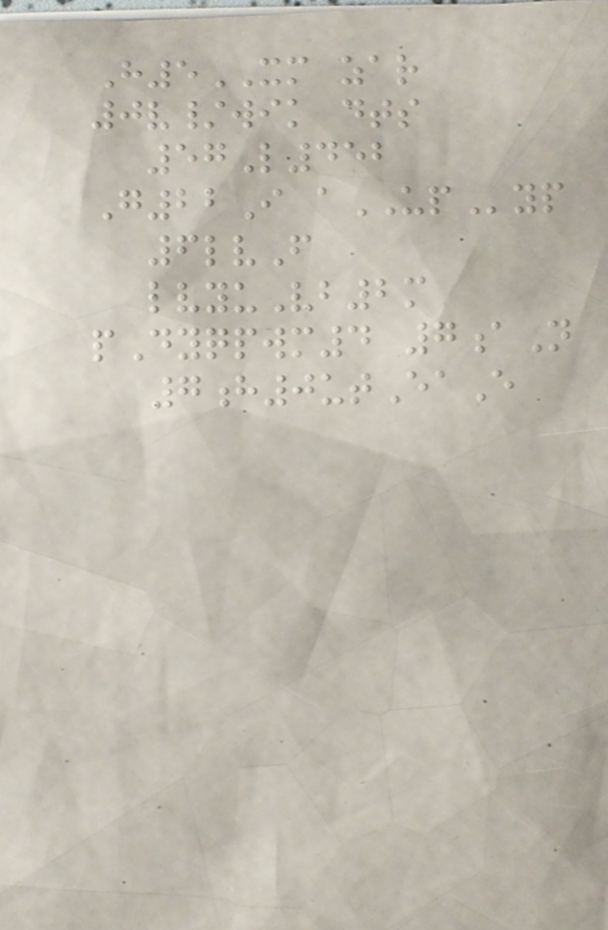H5XM zar
0v/wik dts
57L452
G22I aUPyp
6lvF
lvyuVb2m
pDyqpwm4 7aN
7h0utEaE
